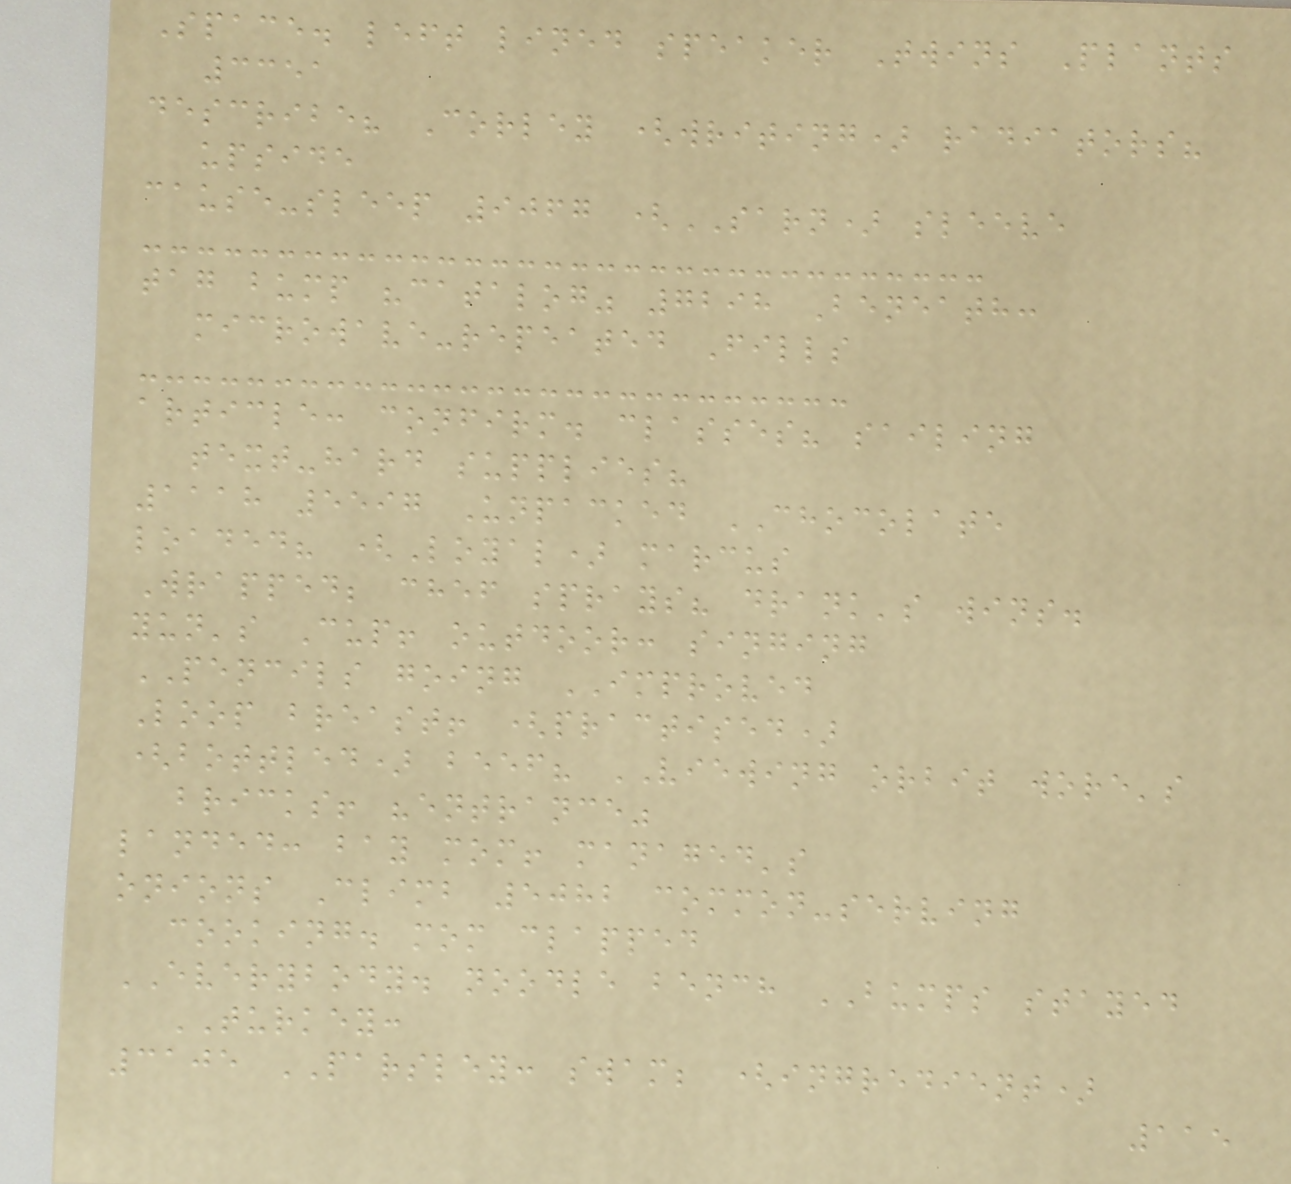Space. left lined speaker Twins Plants
3351
describe? Corley (writing) radiators?
upside
cause-sleep 9067 (SARN) sleeve
tag bump "catalog" 7298 Beneath:
microwave-repeated Fills
article: confirm. classes? sailing
text-hard supplies?
1118 5597 Unpacked CHOCOLATE
loaded? (Loyal) marcus
Wrapped; chef sprays? drank's wins.
yun's Cup! outdoor: singing
PENCILS going IMPROVED
Loop breast! (practised)
(bottled) beef? VIEWING orbit wore's
bricks! "entrance"
landed: bay mom! managed's
onions Climb 5082 common-serving
cooking. mom clapped
EVERYBODY. noodle bench BUMPS stayed
TURKEY:
3105 PARSLEY: swam; (ingredient)
115
